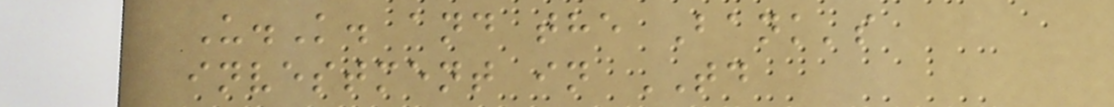U.K. and the Bank's
investment in TD
